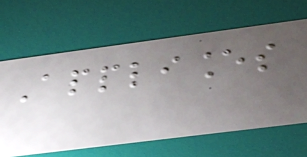Appliances
